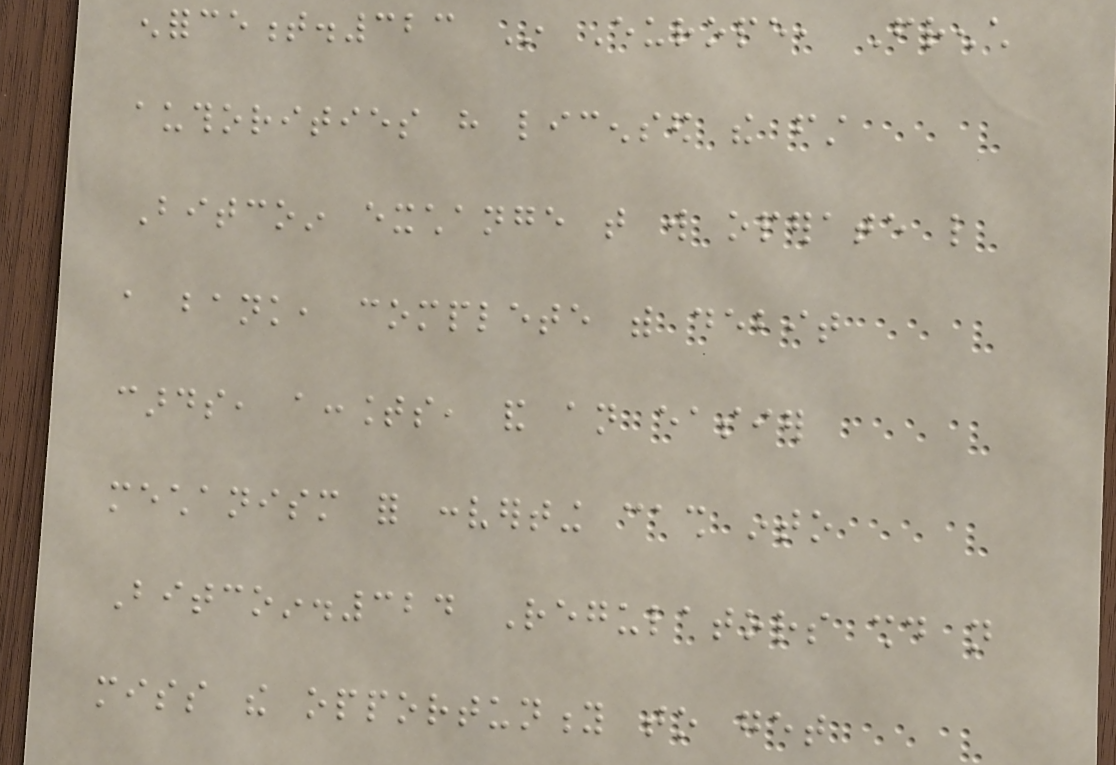enforcement.323 In Europe, French
authorities have licensed the first
Bitcoin exchange that will operate like
a bank, complete with debit
cards, accounts, and an easier
mechanism for converting cash into
Bitcoin.324 Regulators should not
miss the opportunity to get
